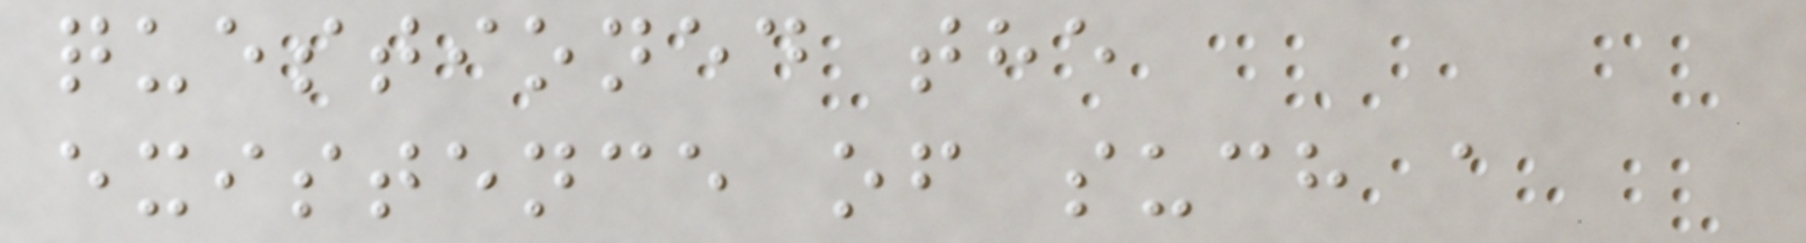questioned the
existence of such a
